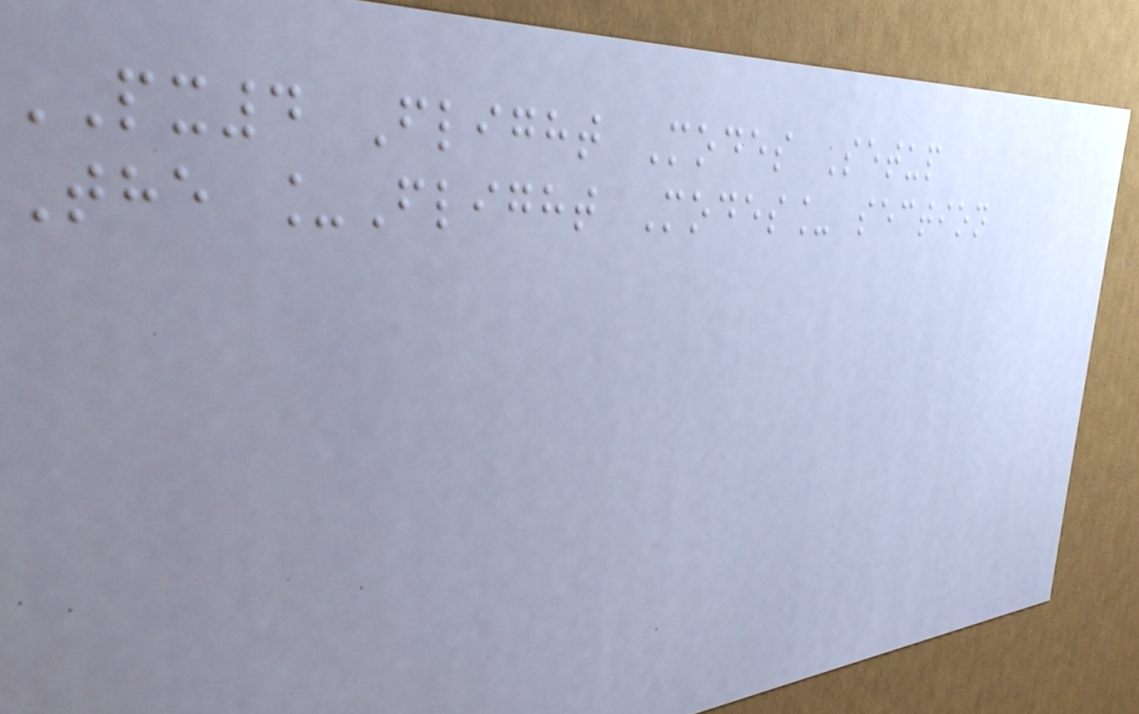PX4 Flight Modes Setup
The _Flight Modes_ section
